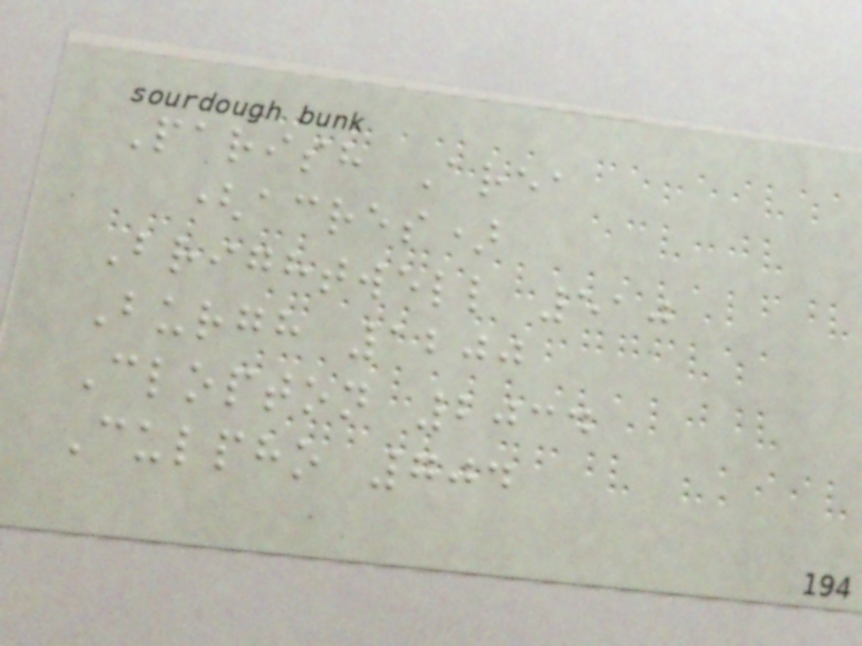Parish Area
(acres)
Brightwell 510
Burgh 1200
Clopton 2034
Culpho 704
